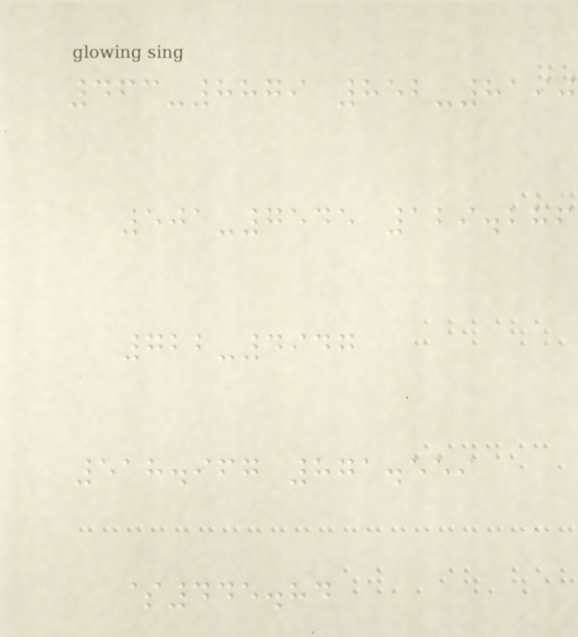463-8879 852-8190
501-7545 129.286
722-4947
518.967 871.559
$445.84
